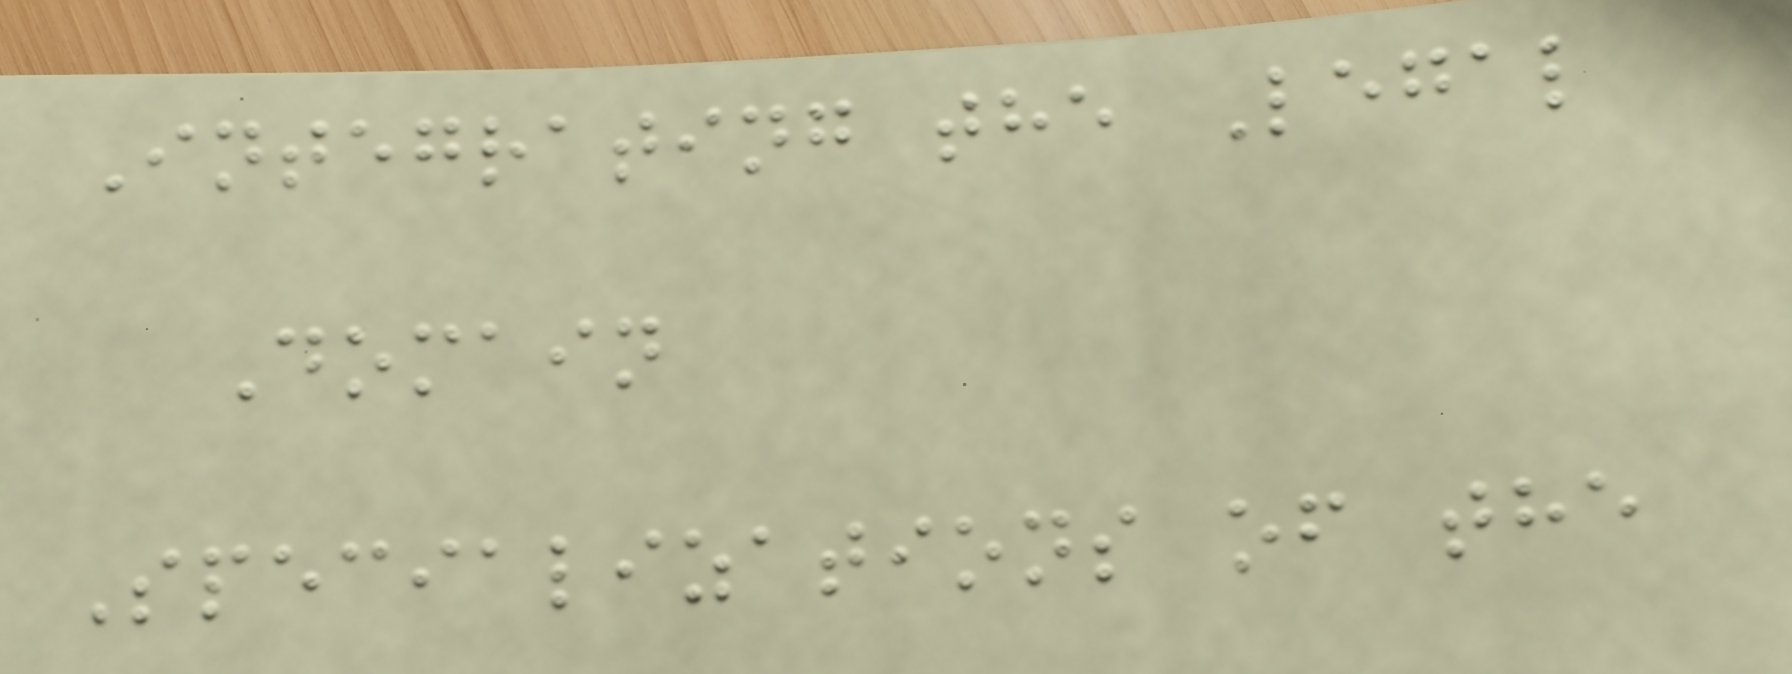Integrating the Legal
Domain
Specializations of the
